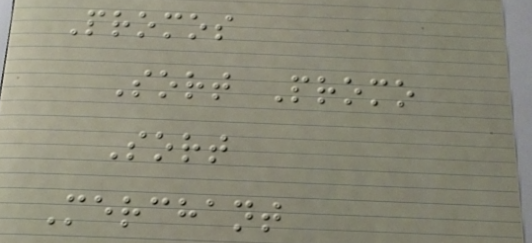Promos
Sort Promo
Sort
Merchant
